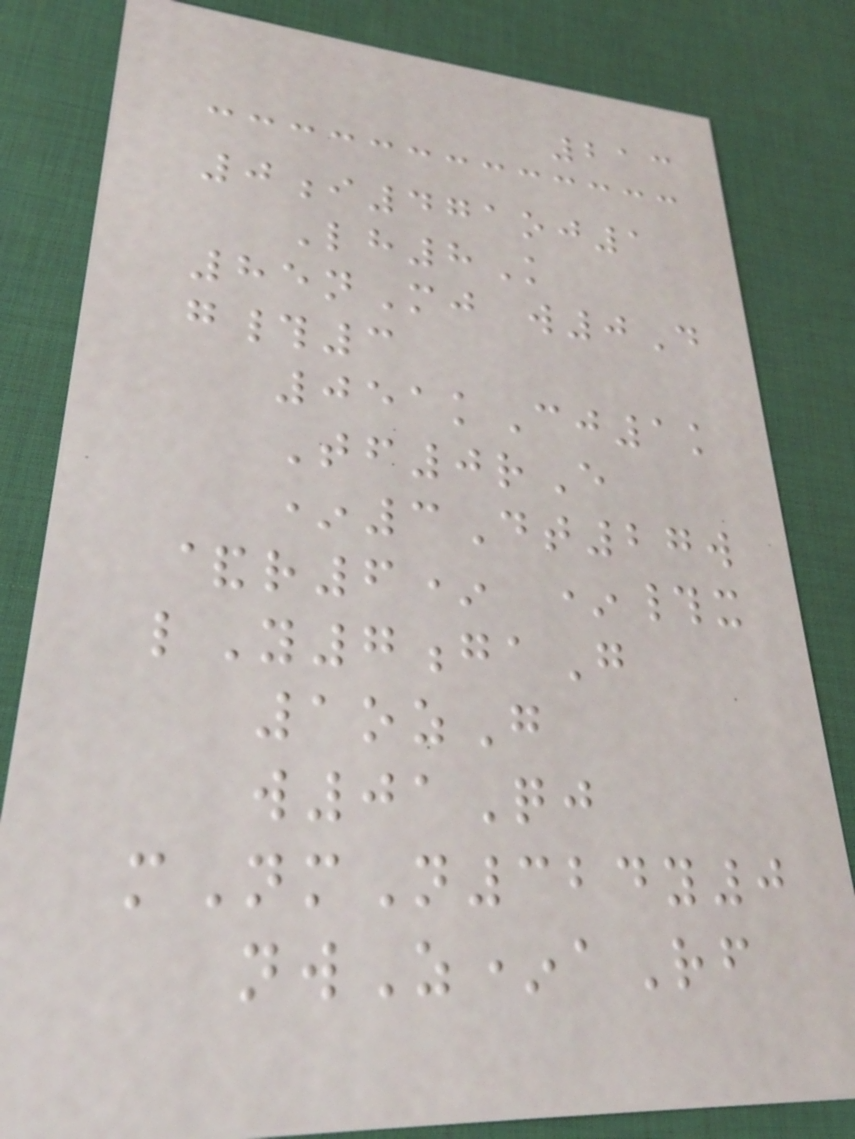213
0i471oj1
Lh8K
85nMj w0D
g#3
051kCj1k
Tf0rE
*3Dt27w
&r6* *#x
lY7gaG
1ozG
w01Qj
mNmN324y0
nwZ*aRf
